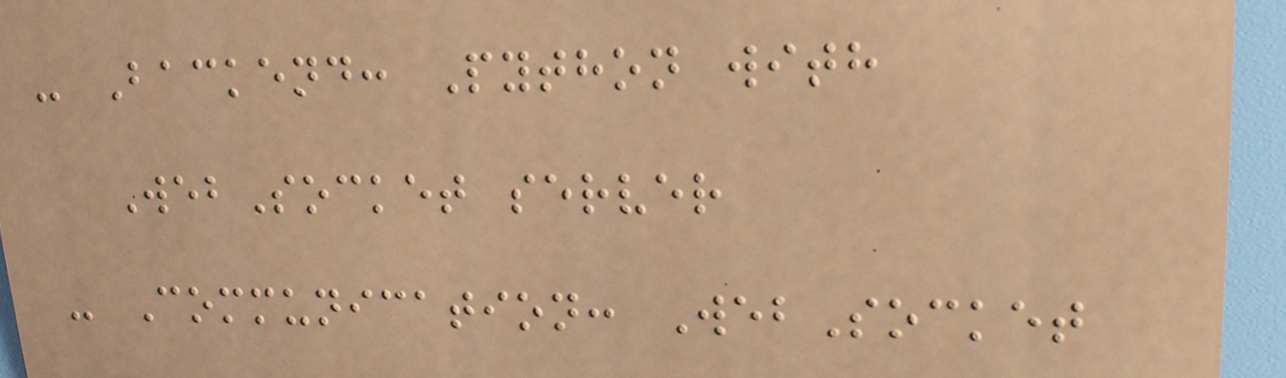- Backend: Python with
WebSocket server
- Communication: WebSocket
